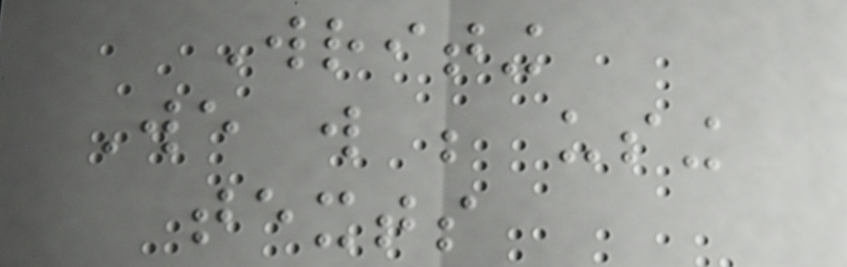Writing
We will be using
texts
